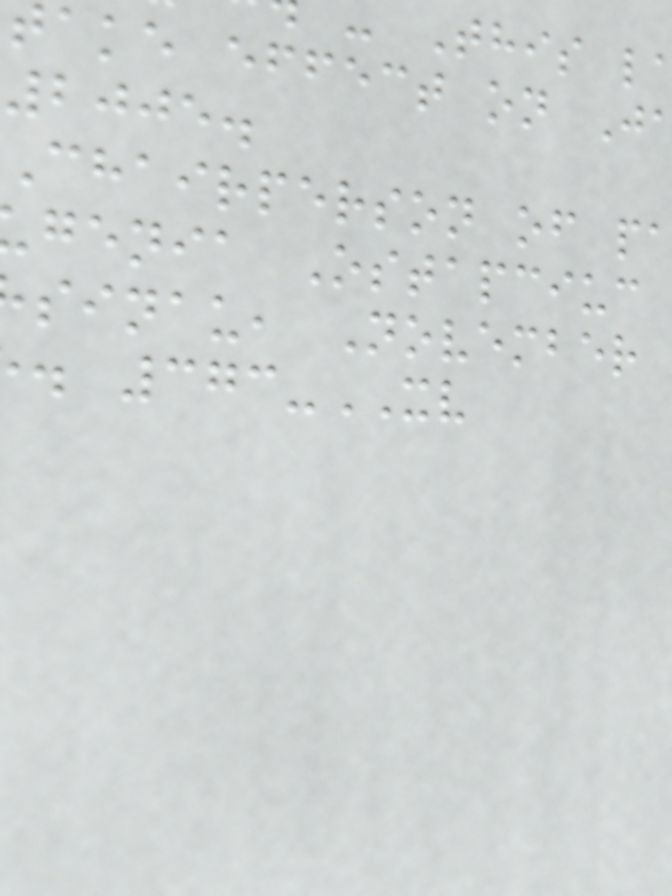This l
ake effect on J
2005.
chairperson of
genia Ostapciuc
sinau, November
. 373-XV
